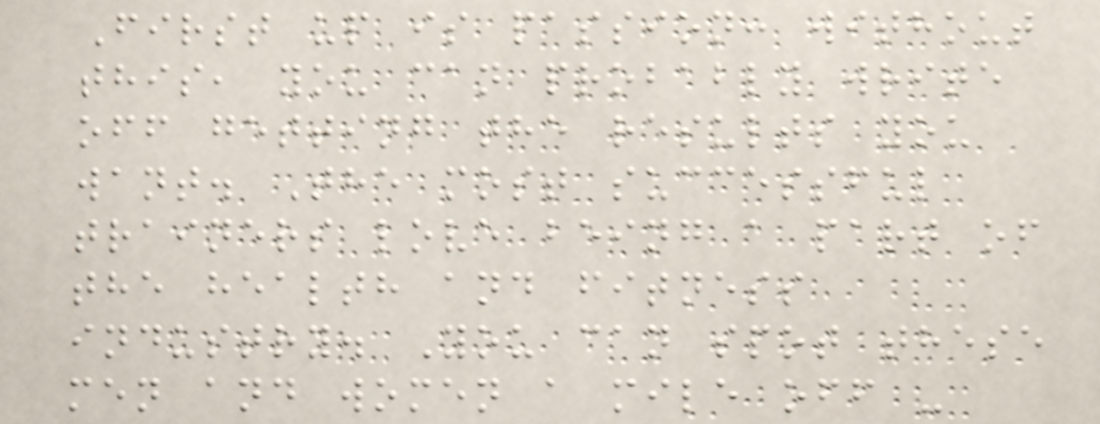First up is passion: without
this, you can probably write
off getting the results you
want. The most successful
trainers love being a part of
the health and fitness
industry. You can spot these
men and women a mile off -
